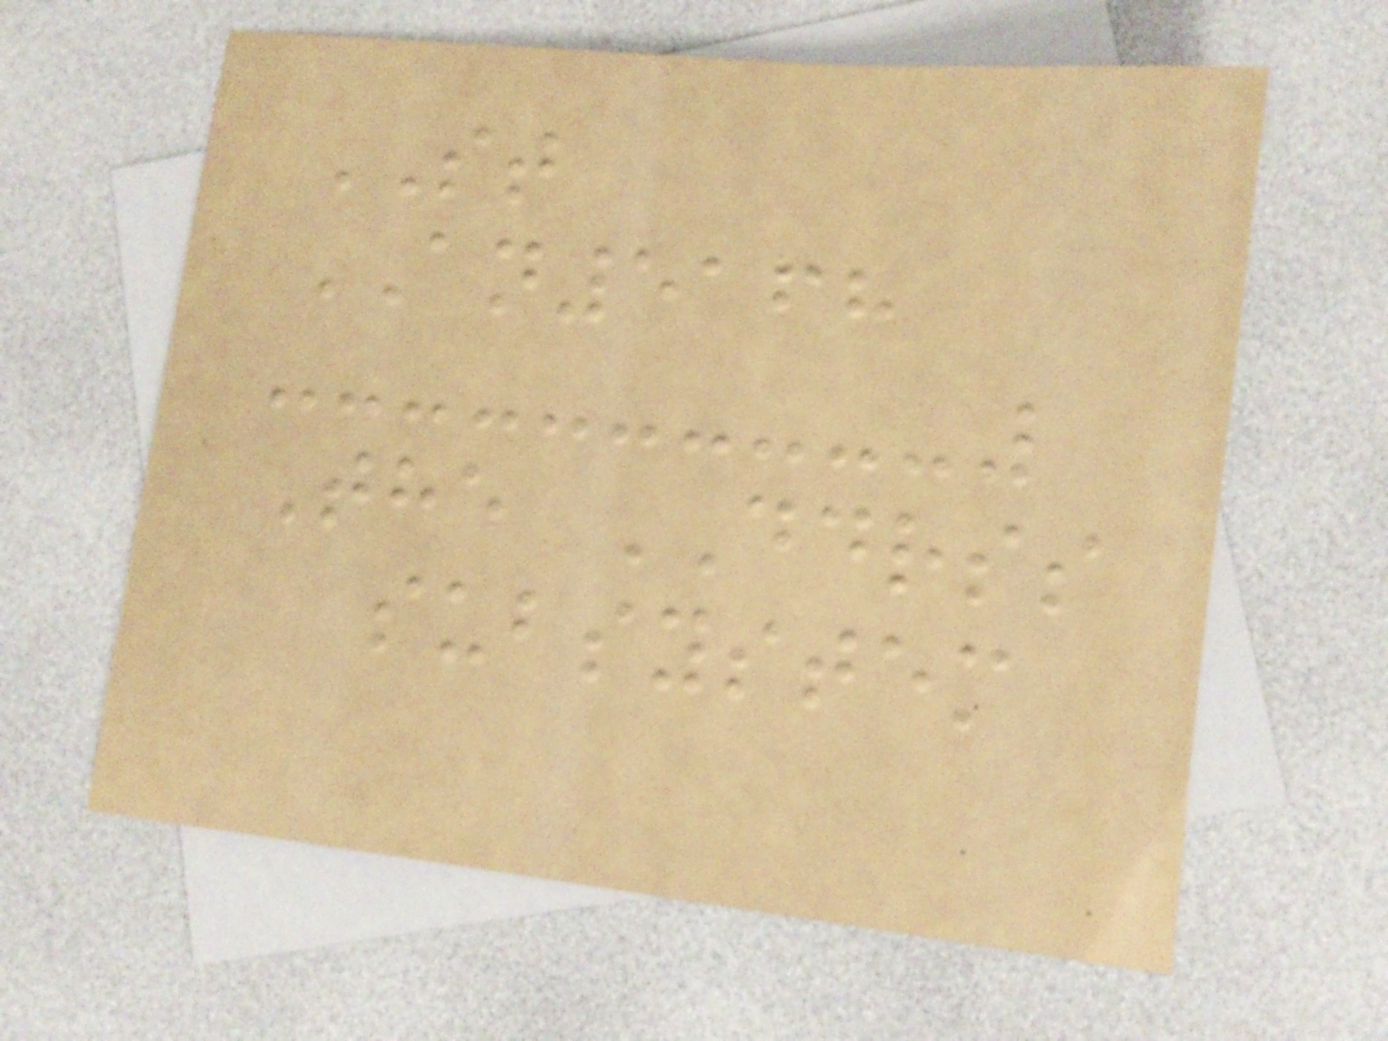ST
AN5168
The DDRSS
subsystem
